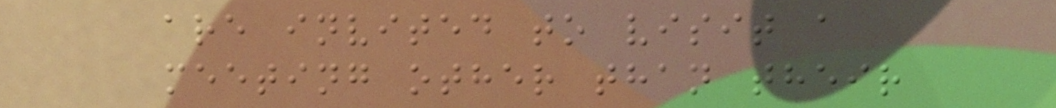are invited to visit a
meeting other than their
